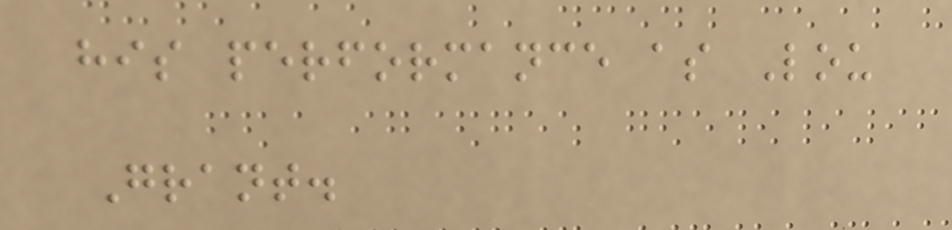his performance as Lou
Grant.
